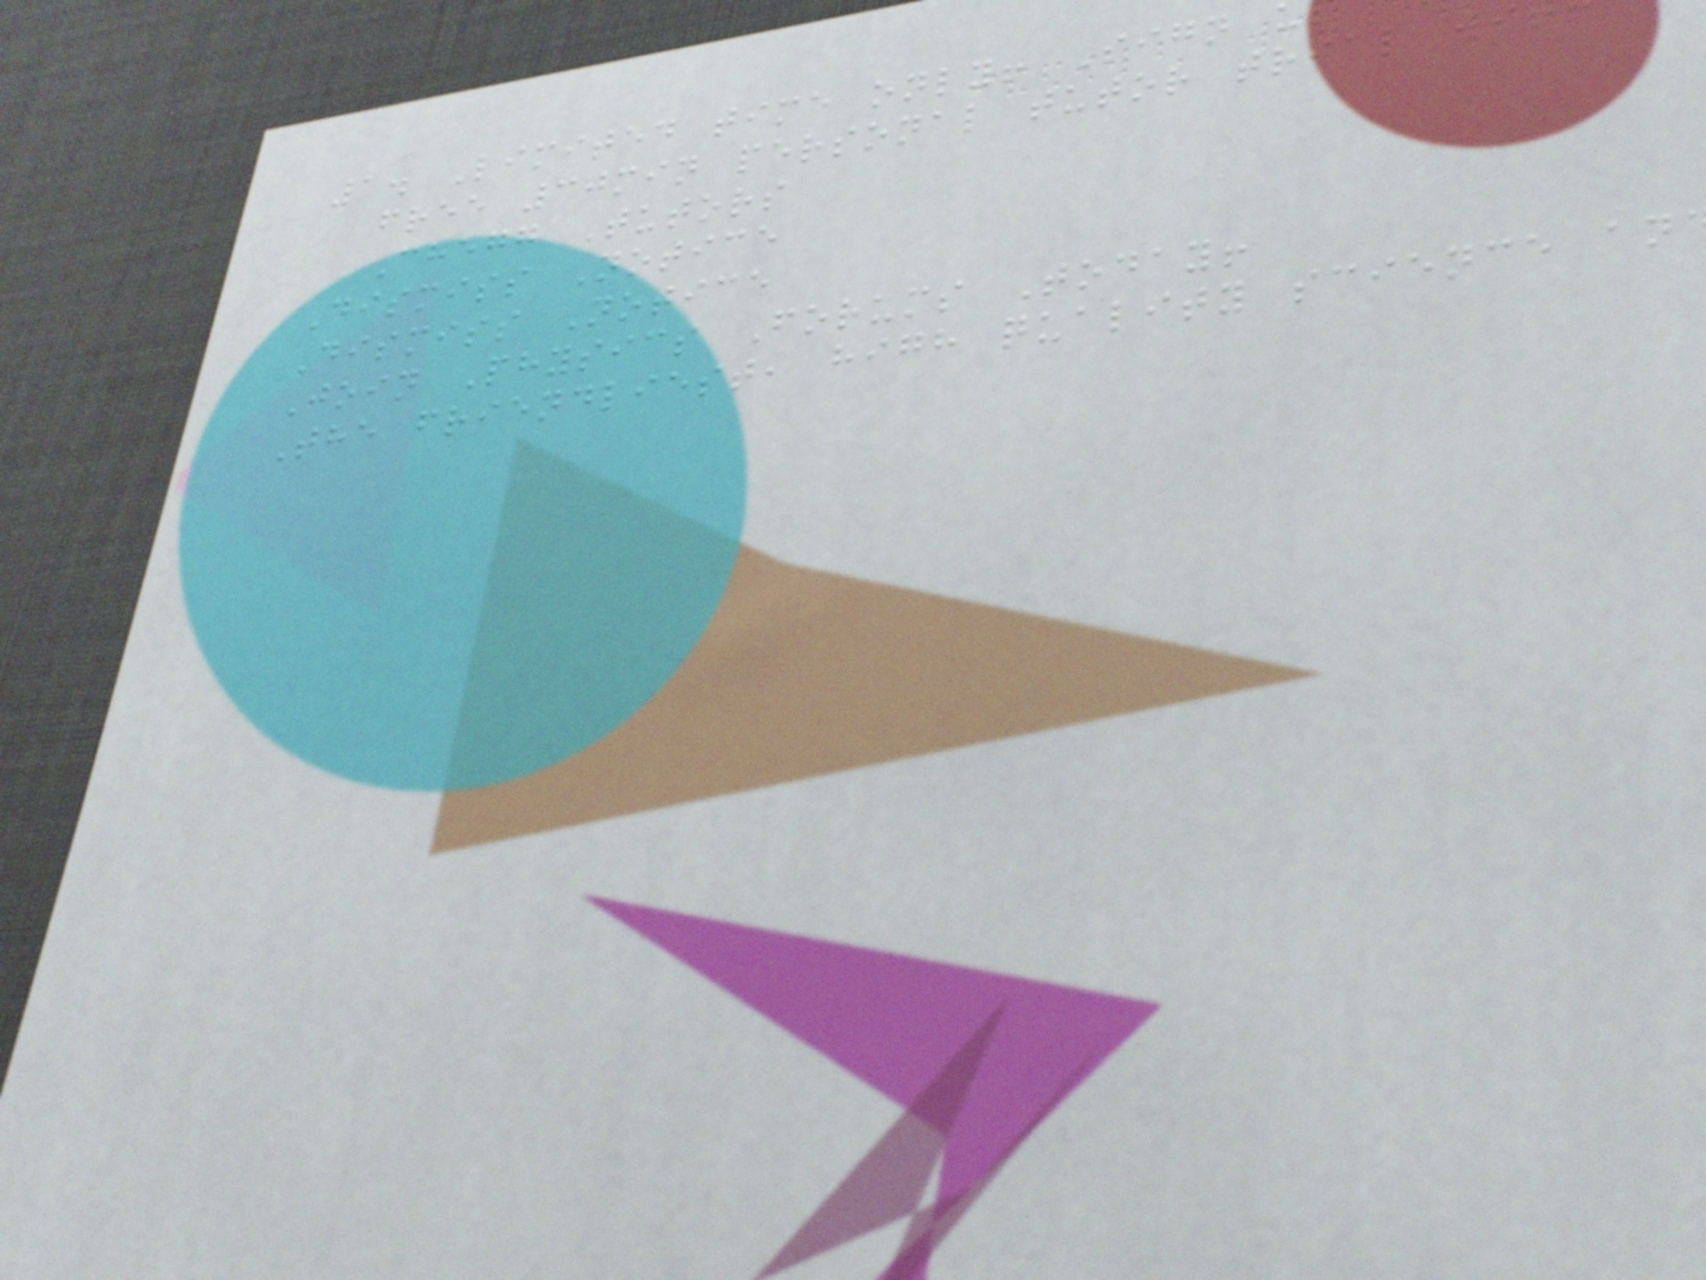1. Limited time only! Sign
free 30min personal tutor trial wi
Chegg Tutors
Dismiss Notice
Dismiss Notice
Join Physics Forums Today!
The friendliest, high quality science an
